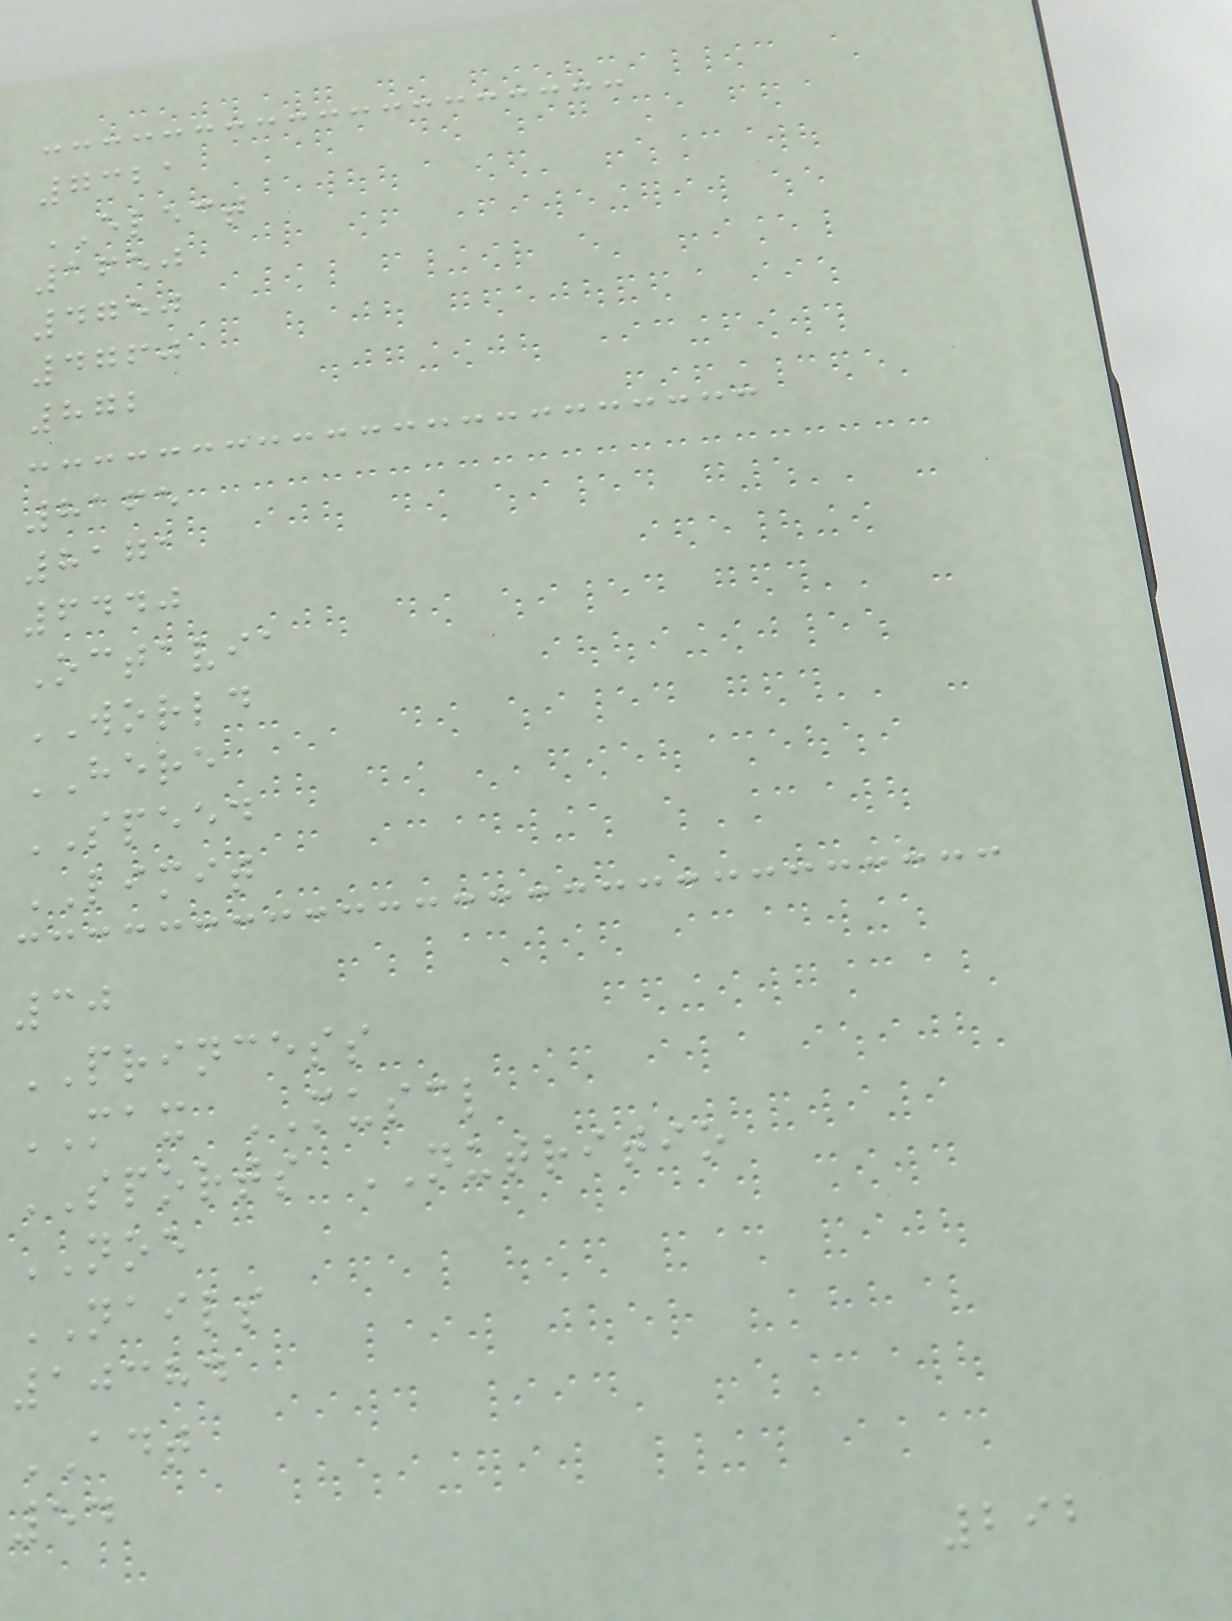7321
ELECT
1650
4750
4760
872
8165
8171
6440
Octavia
WORLD
HERE
SPEED
LIMIT
30
PRINCESS
MAX MUSCL
SPORTS NUTRITIO
NOE
NAILS
10384
ADT
54
292
